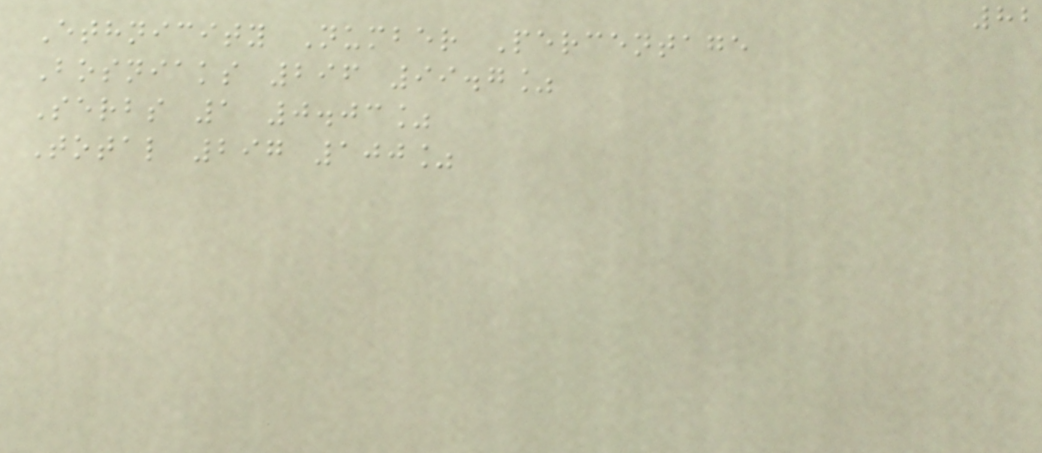82
Ethnicity Number Percentage
Bosniaks 296 99.7%
Serbs 1 0.03%
Total 297 100%
